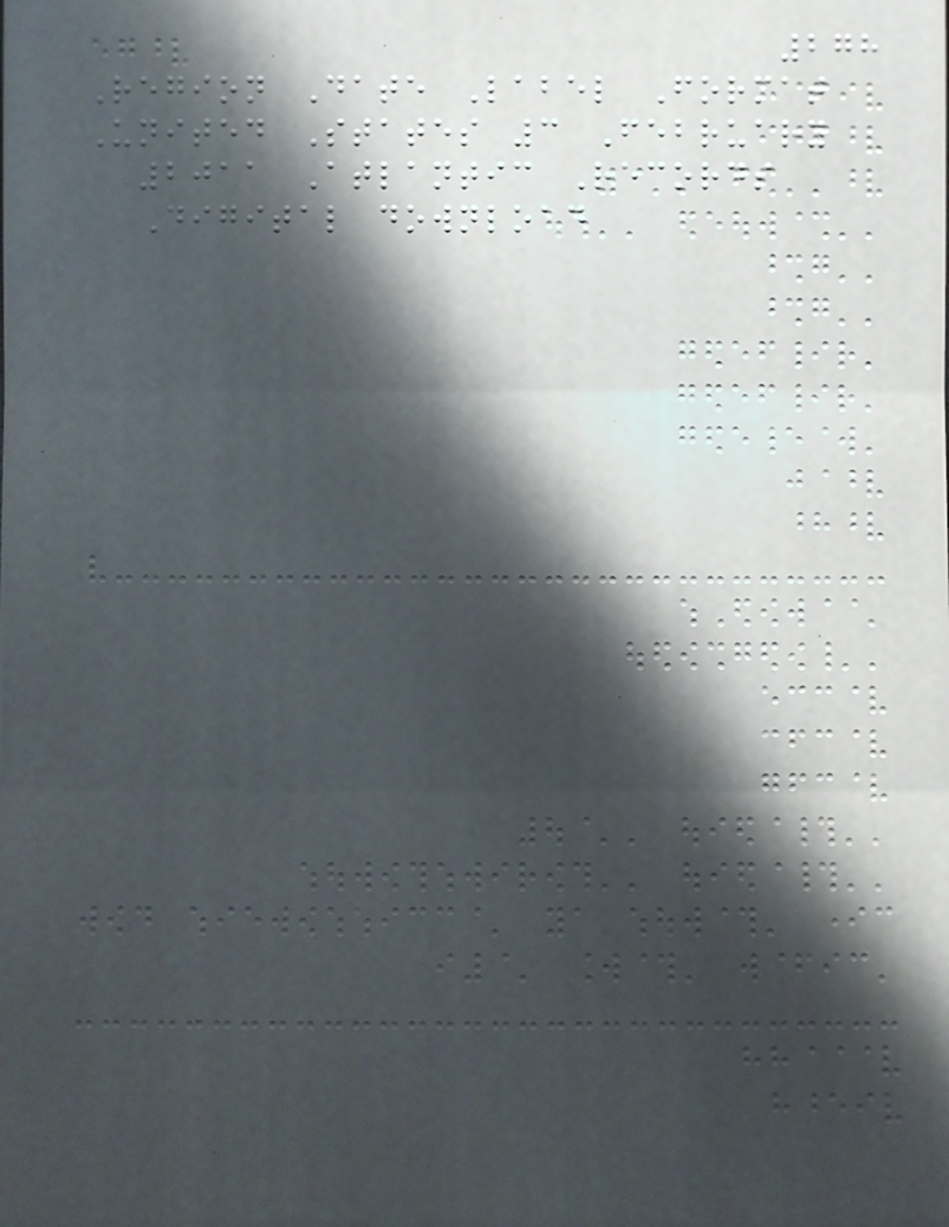278
Region Date Label Format
United States 3 February
2011 Atlantic Records
Digital download
